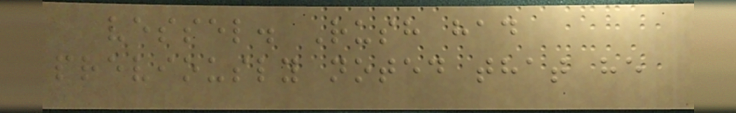vessel. Rush had
previously noted that he
